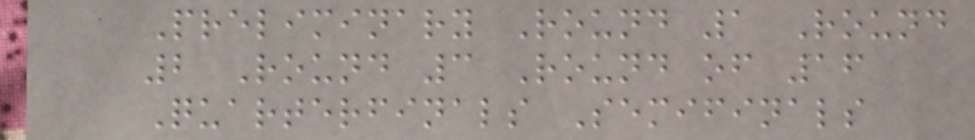Preliminary Round 1 Round
2 Round 3 Round of 16
Quarterfinals Semifinals
